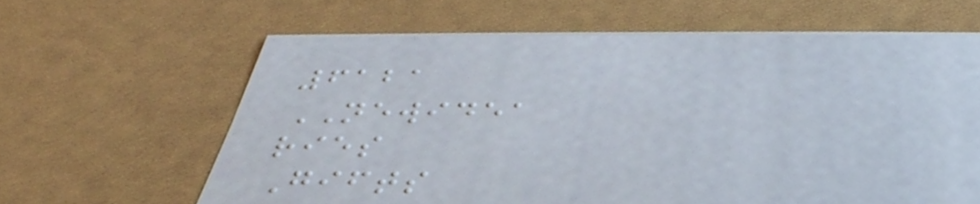6121
NEWIDEA
ries
Gifts
